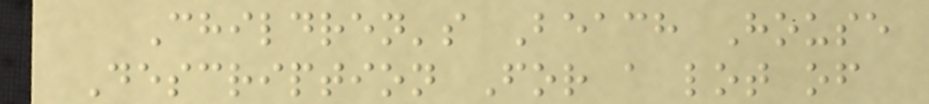Children's Beach House
Description For a lot of
